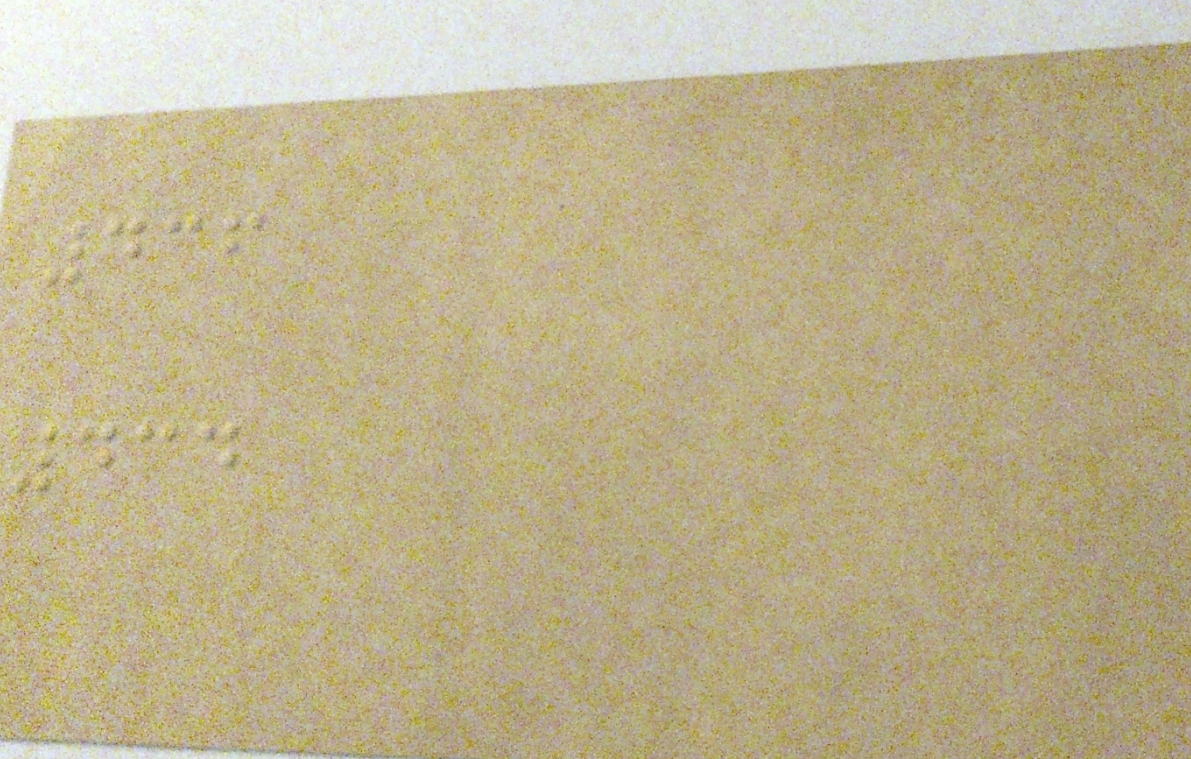436
434
